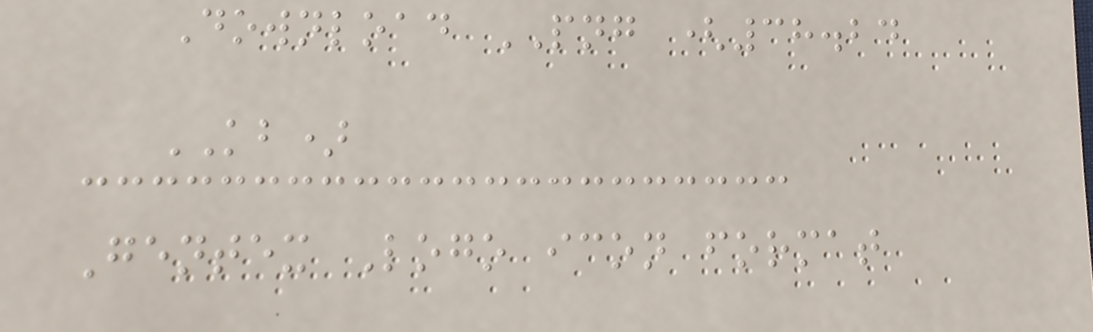Download PNG (38.24
KB)
Gentex Logo icon format
